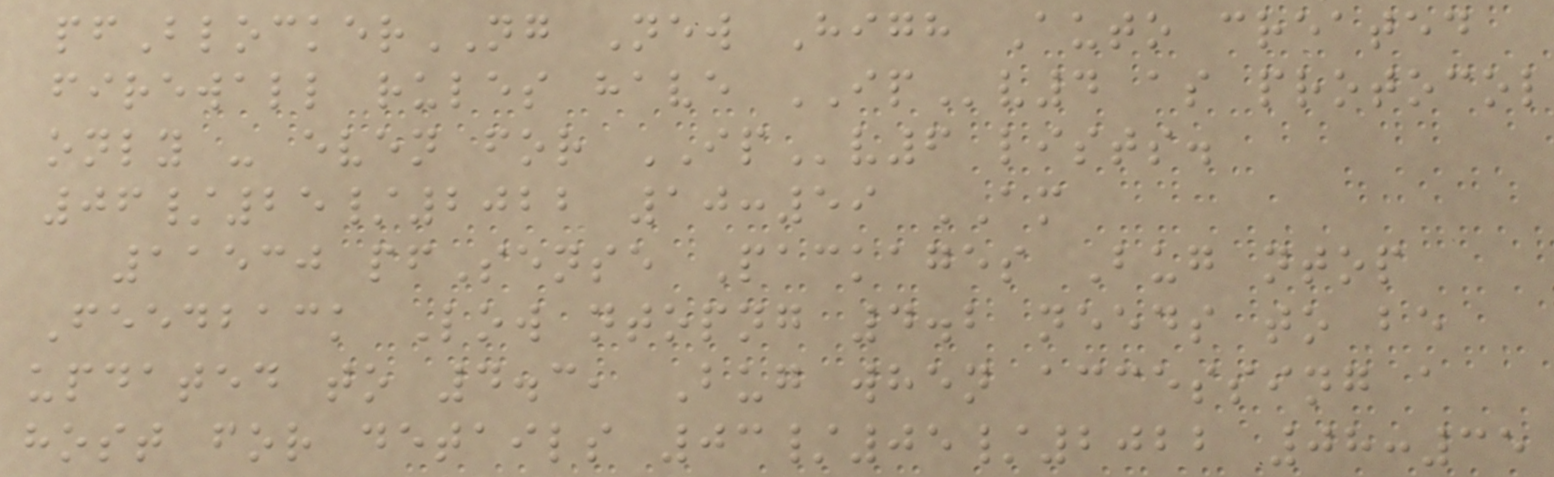pfBlockerNG New High Auto created
firewall rules have IPv4 as protocol
only - even for IPv6 lists.
06/25/2022 10:59 AM
11530 pfSense Packages Bug ntop
Feedback Low ntopng 4.2 needs to be
updated to 4.3, Bug when accessing a
host for details 03/05/2022 08:35
